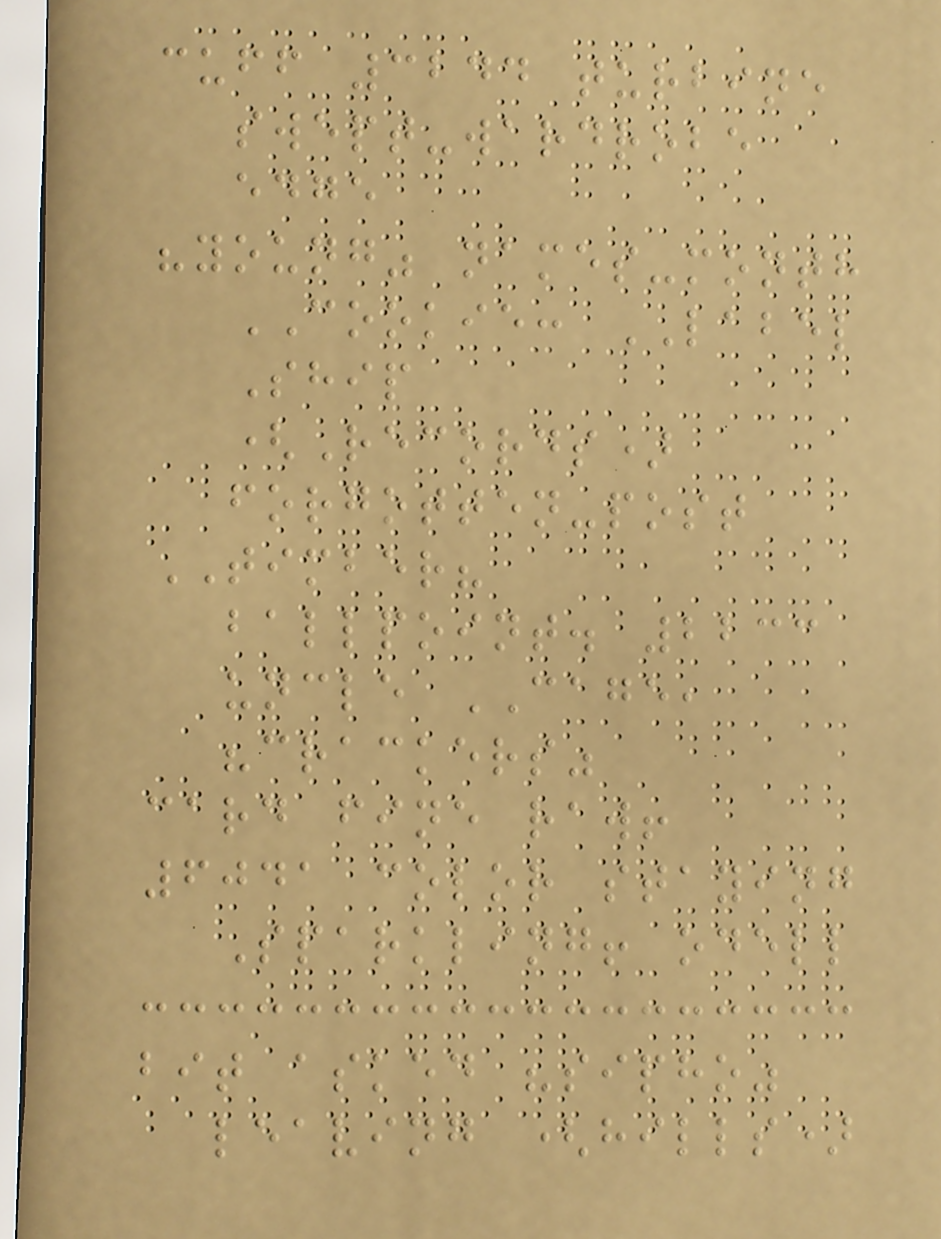cuff 3244 turbine
swept-wardrobe
edge
"young" names-month
COOKIE: LABEL
Ship
(Records)
forgotten-post
TIMBER?
ballpoint. 2233
uncle CAGE,
"crackers"
card fine raw!
6041 color staying
Sparkling! odell
bit asked "sipho"
leaving (hills)
